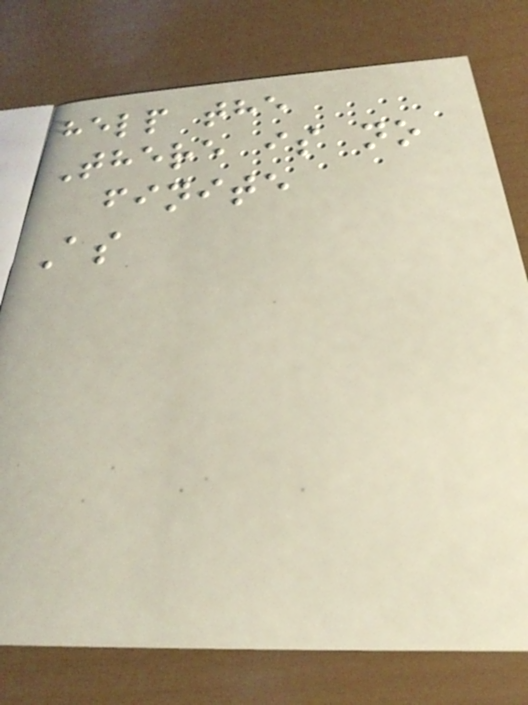help the
There is no
finite
As
